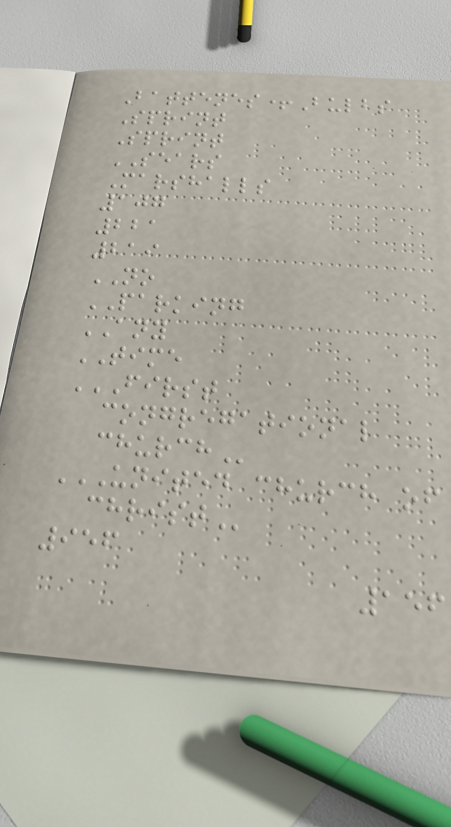Battenes+Bulbs
Sprint
Sprint
SEARS
Marshalls
107
221
219
NO
PARKING
ANY
TIME
FIRST
CONGREGATIONAL
CHURCH
UNITED CHURCH OF
CHRIST
956
156
